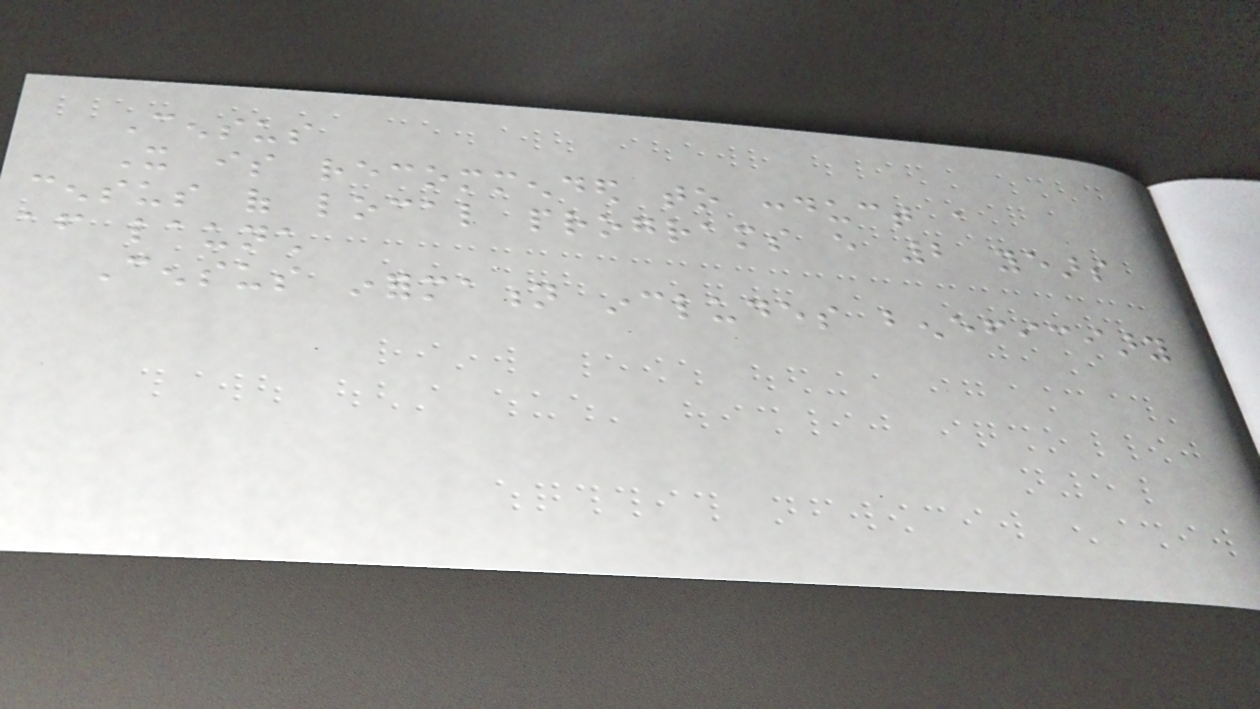Census
It is recommended to conduct a
census of local programs every 2 years
after launch
Census information includes beneficiary
